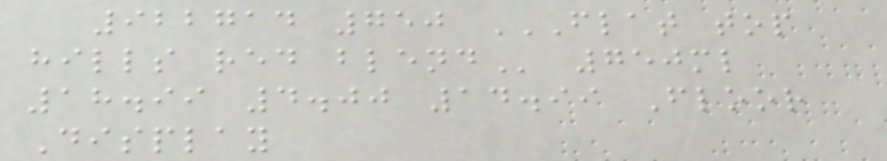922714 750 FLAT TOP
HILLS RED BLEND 750ml
18.99 4.00 14.99 Floor
Display
